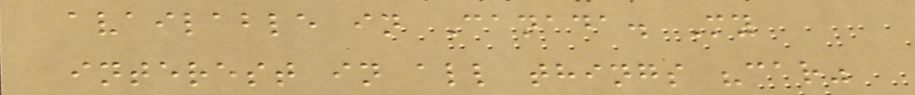available in Canada. My
interest in all things "car"
